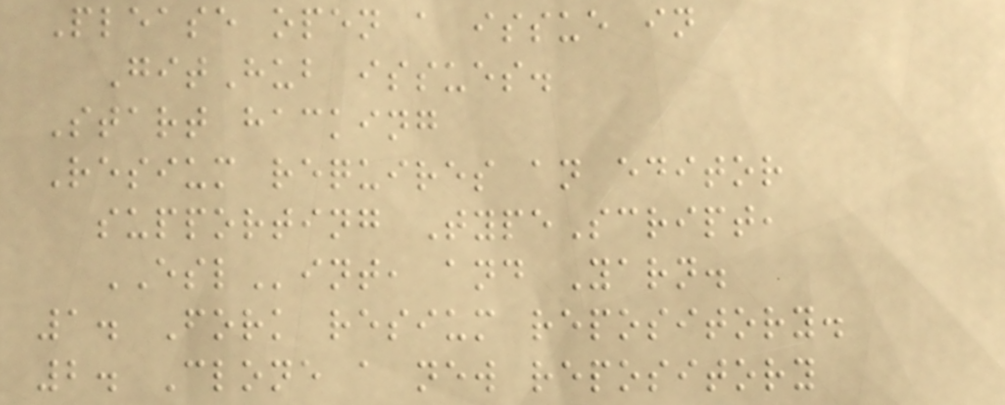Please open a issue in
GitHub issues.
Start hacking
Resium requires an editor
supporting TypeScript,
ESLint, and Yarn.
1. Fork resium repository.
2. Clone a new repository
